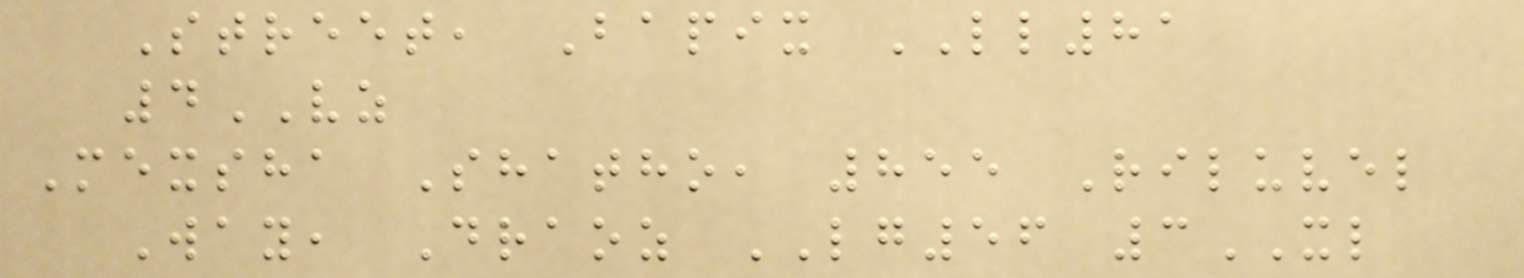Street, Bapix LL81
4VZ
Mexsha Shatho, 855 Riluvel
Way, Draoz LG56 3XL
